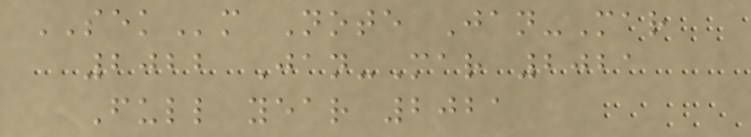SEKm Note Jan-Mar
2022 Jan-Mar 2021
Full year 2021
